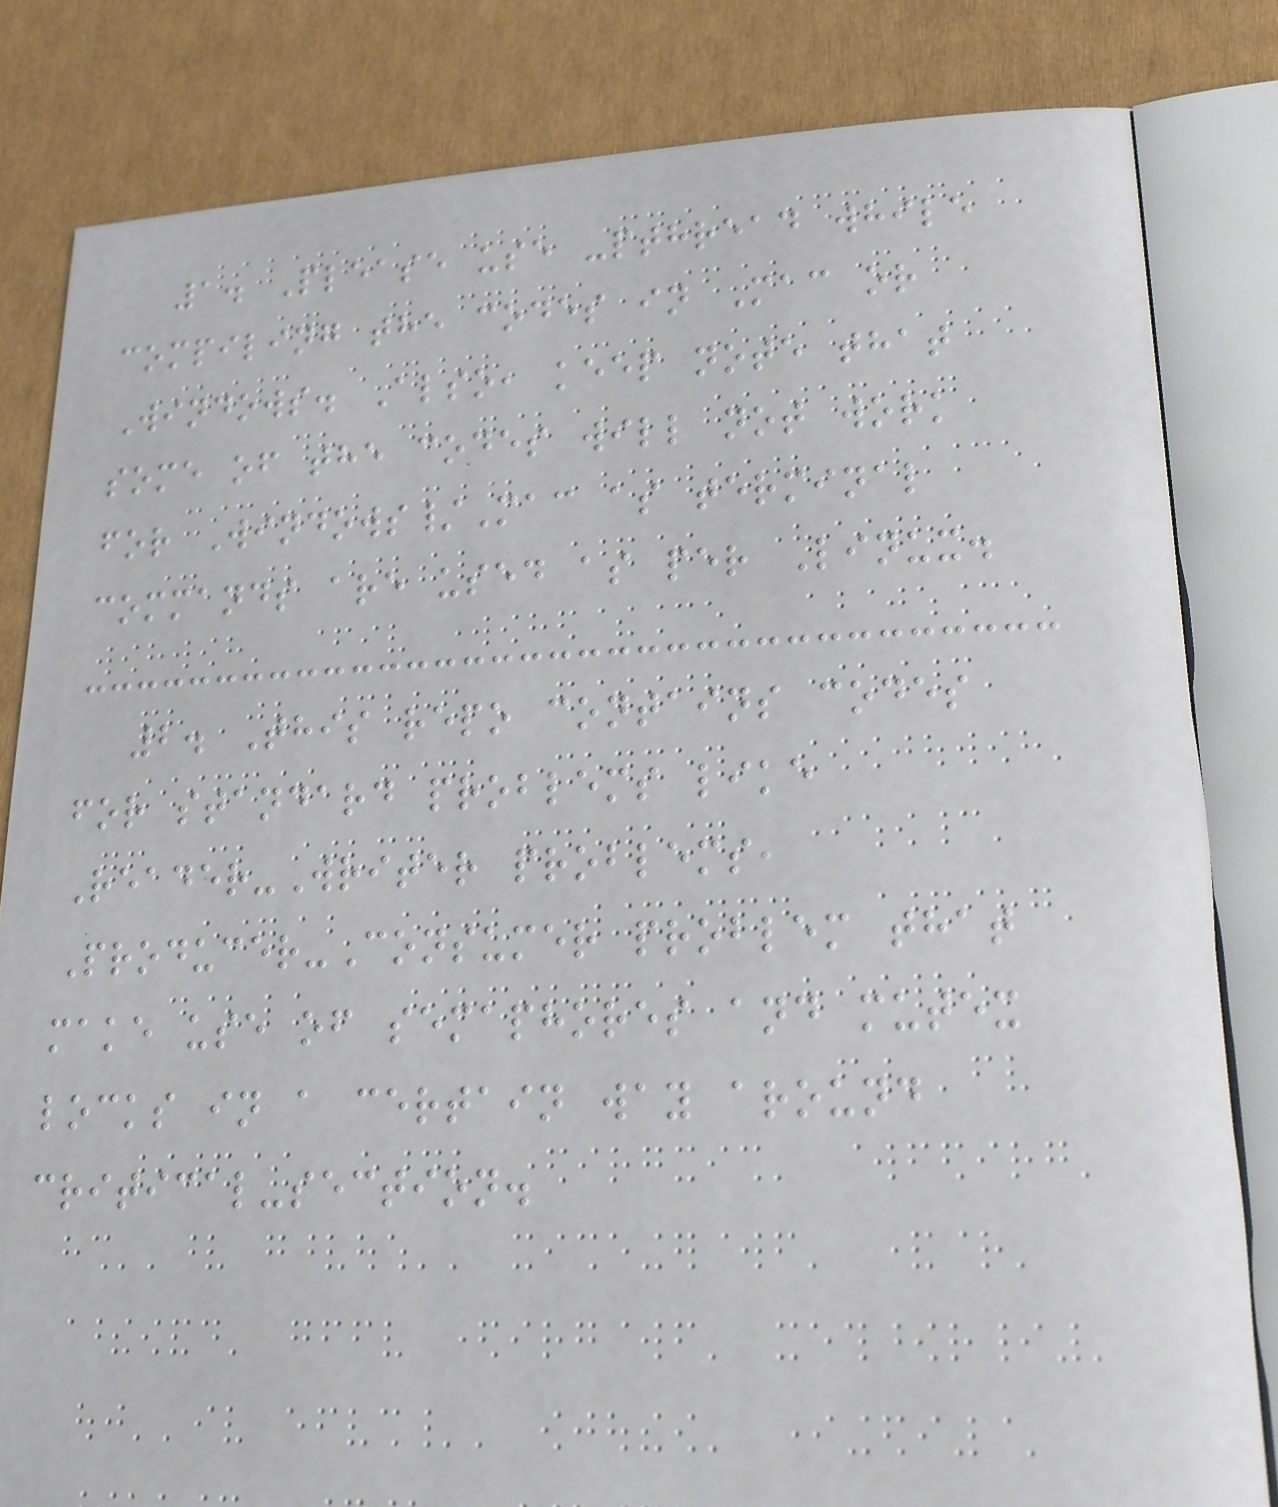1. Please use -pthread while
compiling the codes in Mac or
Windows. Also, keep note that
some of the codes will not work
for Windows/Mac as terminal
commands are used as per Linux.
2. This repo contains codes
for standard problems like
Reader-Writer problems,
Producer-Consumer problem that
make use of semaphores and mutex
locks in a certain way around
critical-section.
